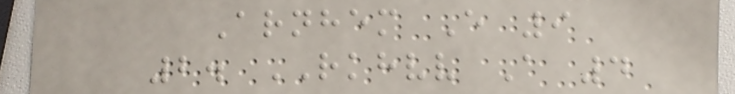Arnhem E 9
2. RKHVV A 4
